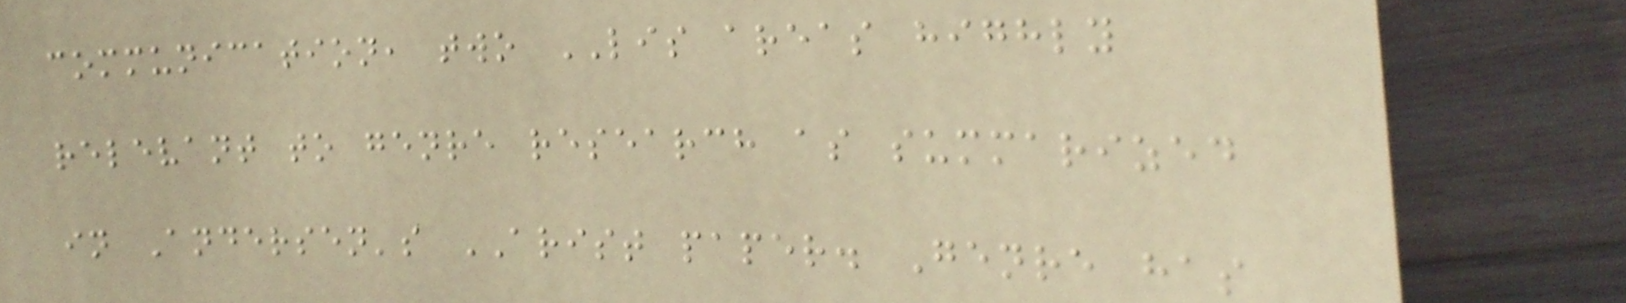communication, two LIS areas highly
relevant to genre research as summarized
in Andersen's ARIST paper. Genre has
